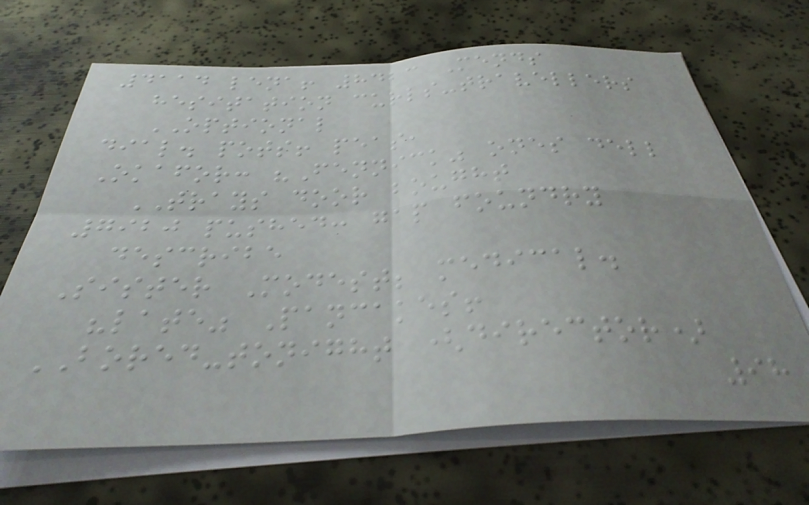4114 lena! 8423 Mends
hesitation curls-travellers
OPTIONAL
dial. pots! peas,
Okafor: "Fennick" ones dell
TRAYS door bought
7920 pushed: gap foundry
describe
Sister Modest; medical.
"late" Pancakes!
BORED-tonight (director)
98
